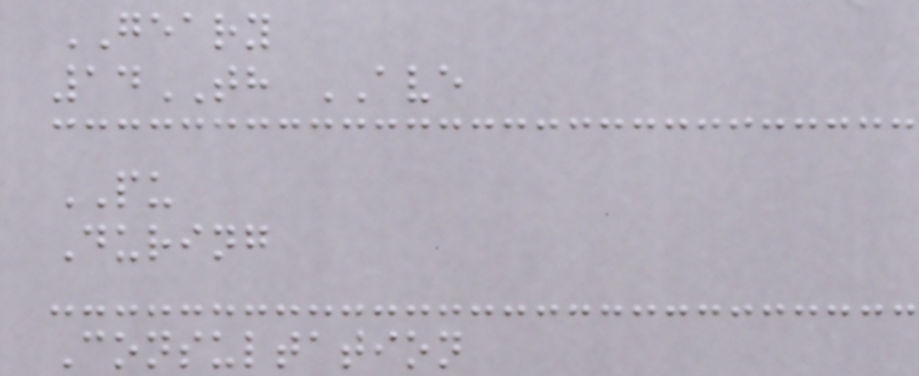GEARY
14TH AVE
PU
During
Consultation
